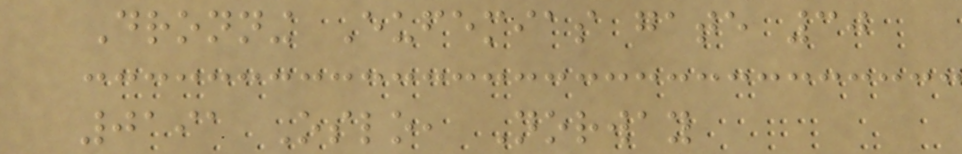Dronning Eufemias gate 30
0191 Oslo, Norway
